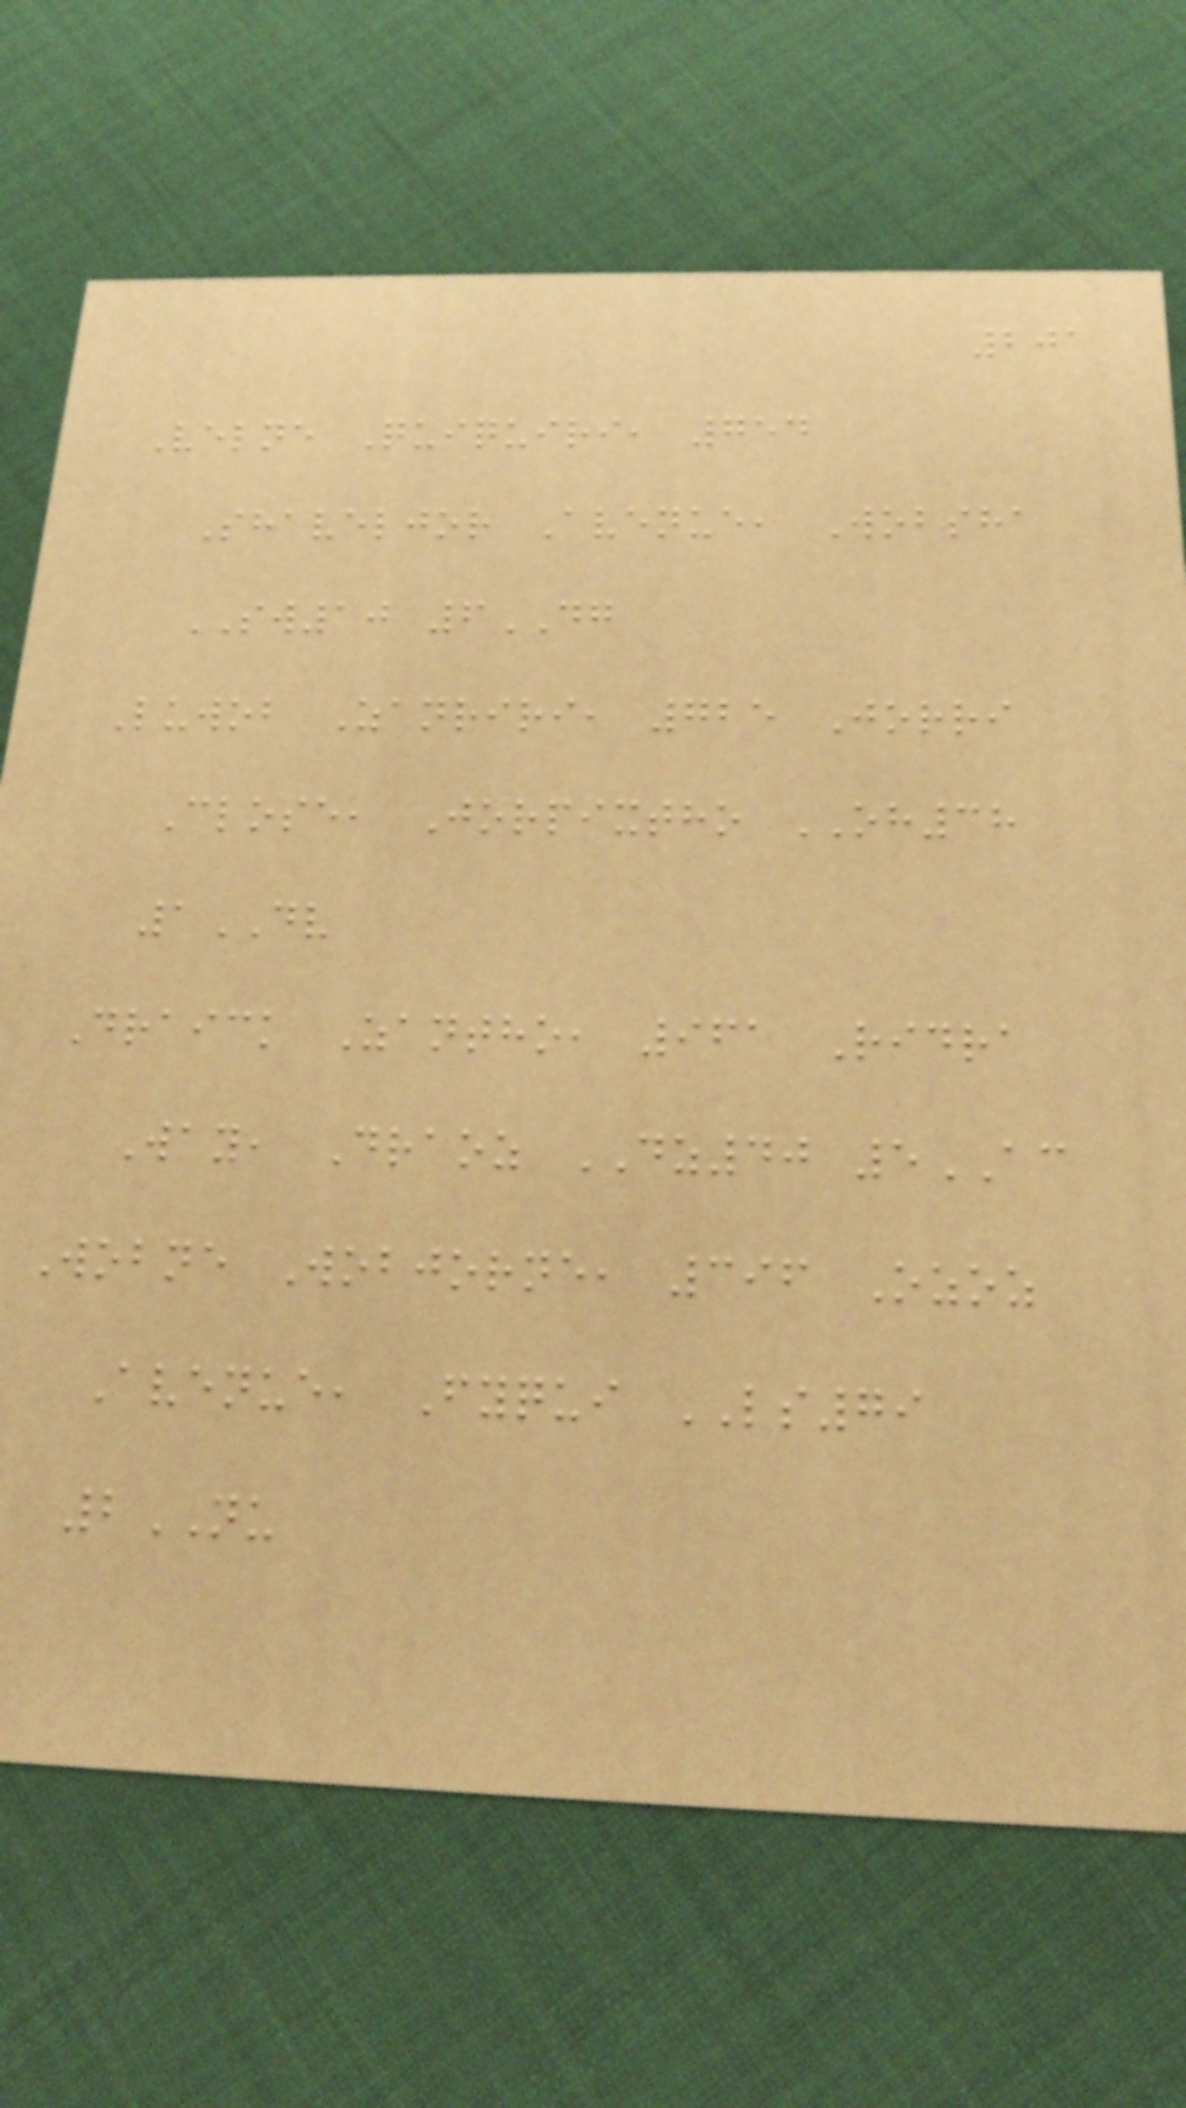201
Velne Quiquiri, 754
Shaveljor Avenue, Wobsha
SW10 6DG
Luwob Zanriri, 725 Jorri
Close, Jorpixtho OH38
1DV
Draick Zantho, 961 Ridra
Way, Draoz DZ40 5AC
Wobne Wobjorne, 396 Ozoz
Avenue, Fyqui LS79
2NU
